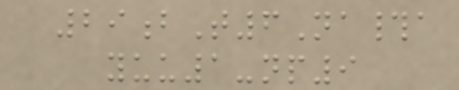29bT6Na#a
yuu1-np9
